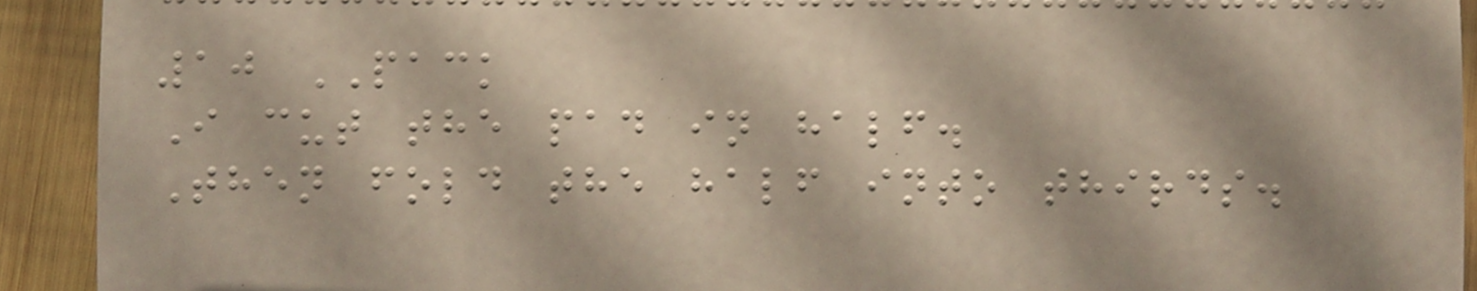10 PACK
I cut the pad in half.
Then fold the half into thirds.
